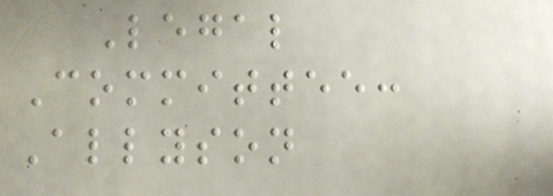Legal
Committee:
Allyson
